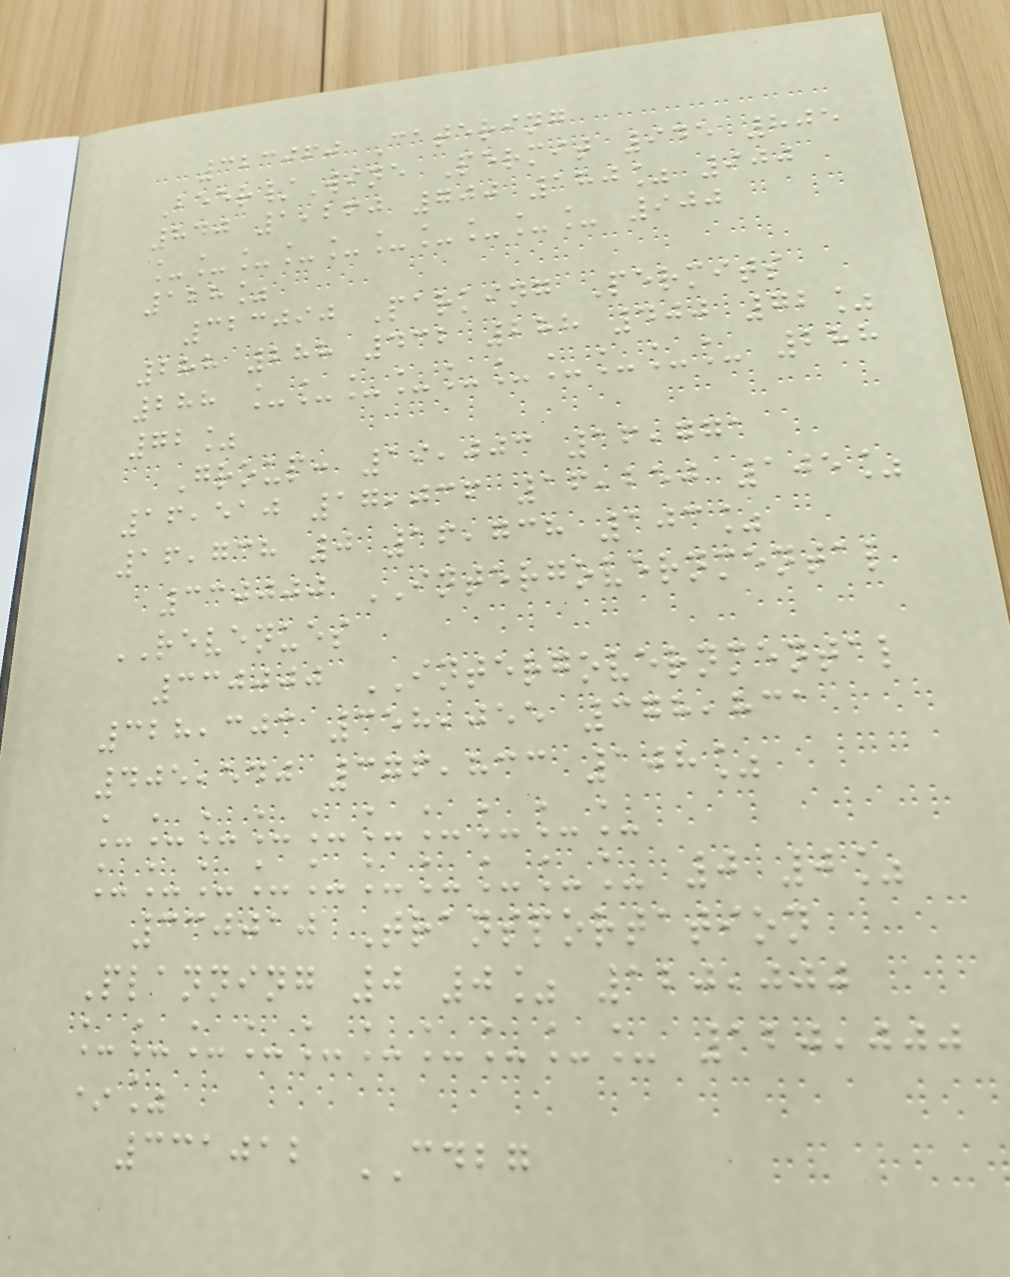323060 Catering
Beer/Wine Permit 945 805
840 1,260 700 180% 900
__________ 900
128%
323090 Parking Permits
288 288 432 288 400 72%
288 __________ 288
72%
Group: 19,003 16,771
16,510 17,036 16,250 105%
16,738 0 16,738 103%
330000 INTERGOVERNMENTAL
REVENUES
330000 INTERGOVERNMENTAL
328,303 358,055 378,831
405,540 376,833 108%
__________
__________ 0 0%
330010 Transportation
Planning 0 0% 120,000
__________ 120,000
*%
331012 CDBG
